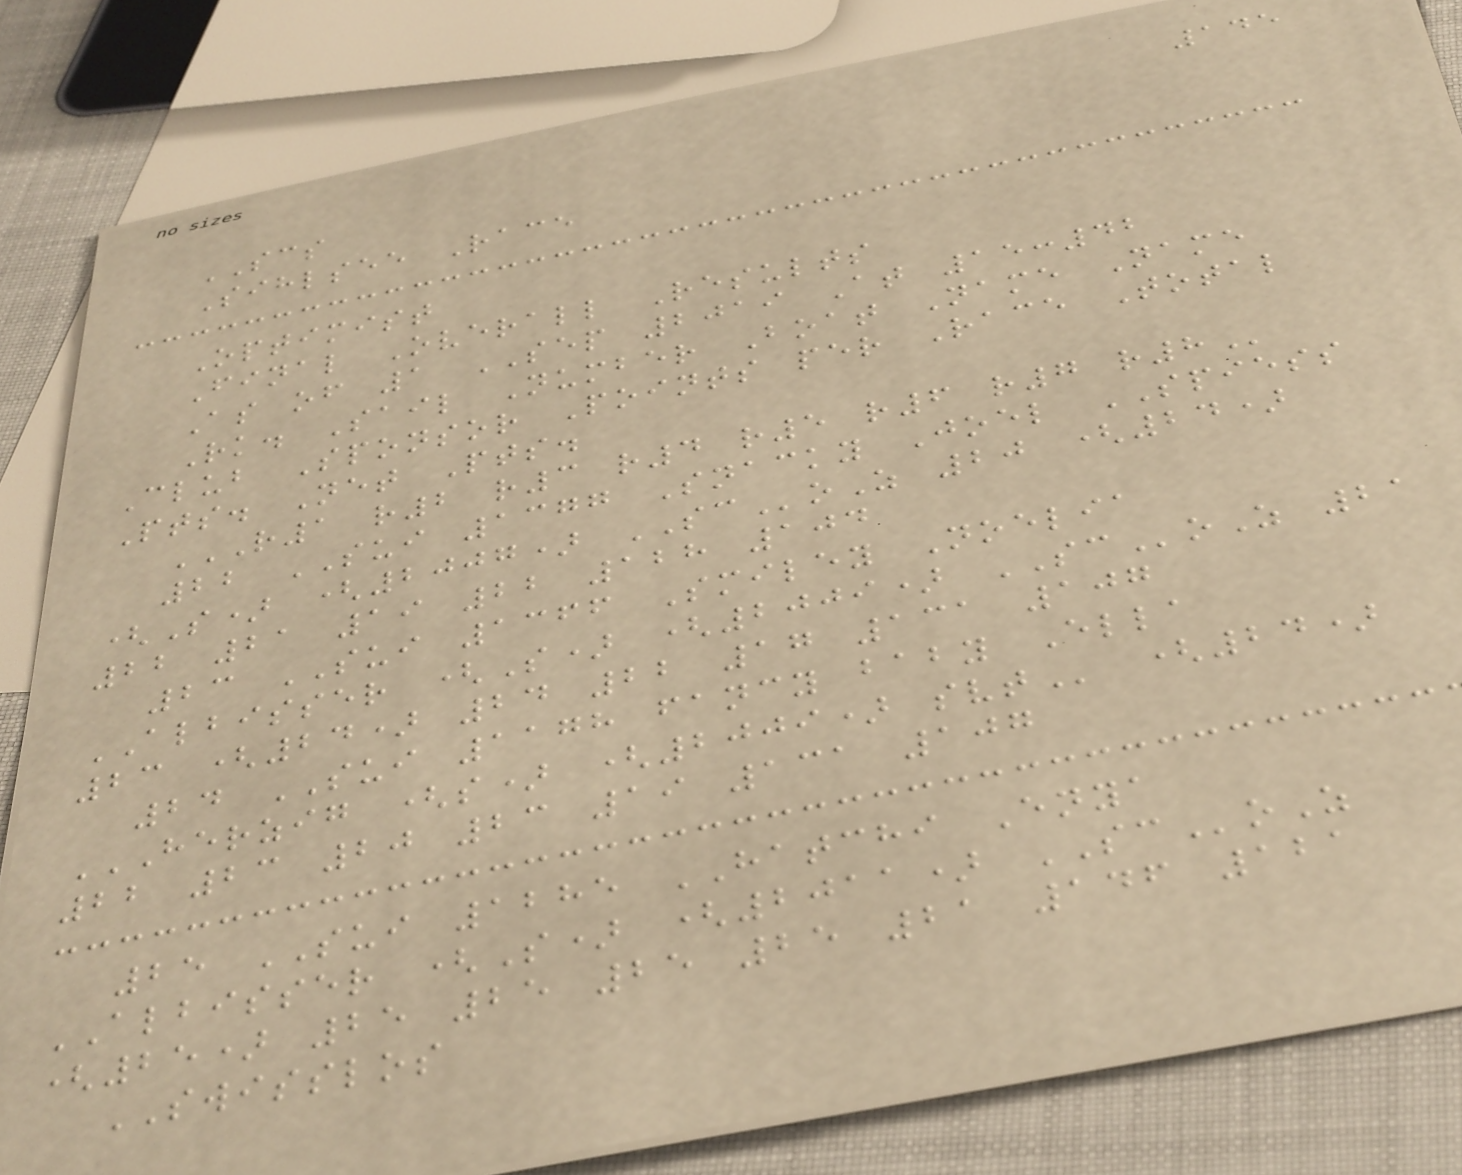145
SCS
Sihlsee Race
Optimist
Final Overall Results
As of 1 SEP 2019 At 15:42
Rk. Sail Number Boat Name Name
Club Sponsor Points per Race Total
Pts. Net Pts.
R1 R2 R3 R4 R5 R6 R7 R8
22 SUI 1377 Snacky Joel SPIESS
(S) (2007) SCoZ 20 (24)
22 21 19 22 128 104
23 SUI 1366 Smiley Noelia
ALBISSER (S) (2009) SCoZ 21
23 (24) 24 22 17 131 107
24 SUI 1178 fancy baby Ella
HERZIG (S) (2009) SVT (24)
22 23 20 23 19 131 107
25 SUI 1285 HATCHI Enya
ALBISSER (S) (2011) SCoZ
(25) 25 25 25 25 21 146 121
SWISSLOS
